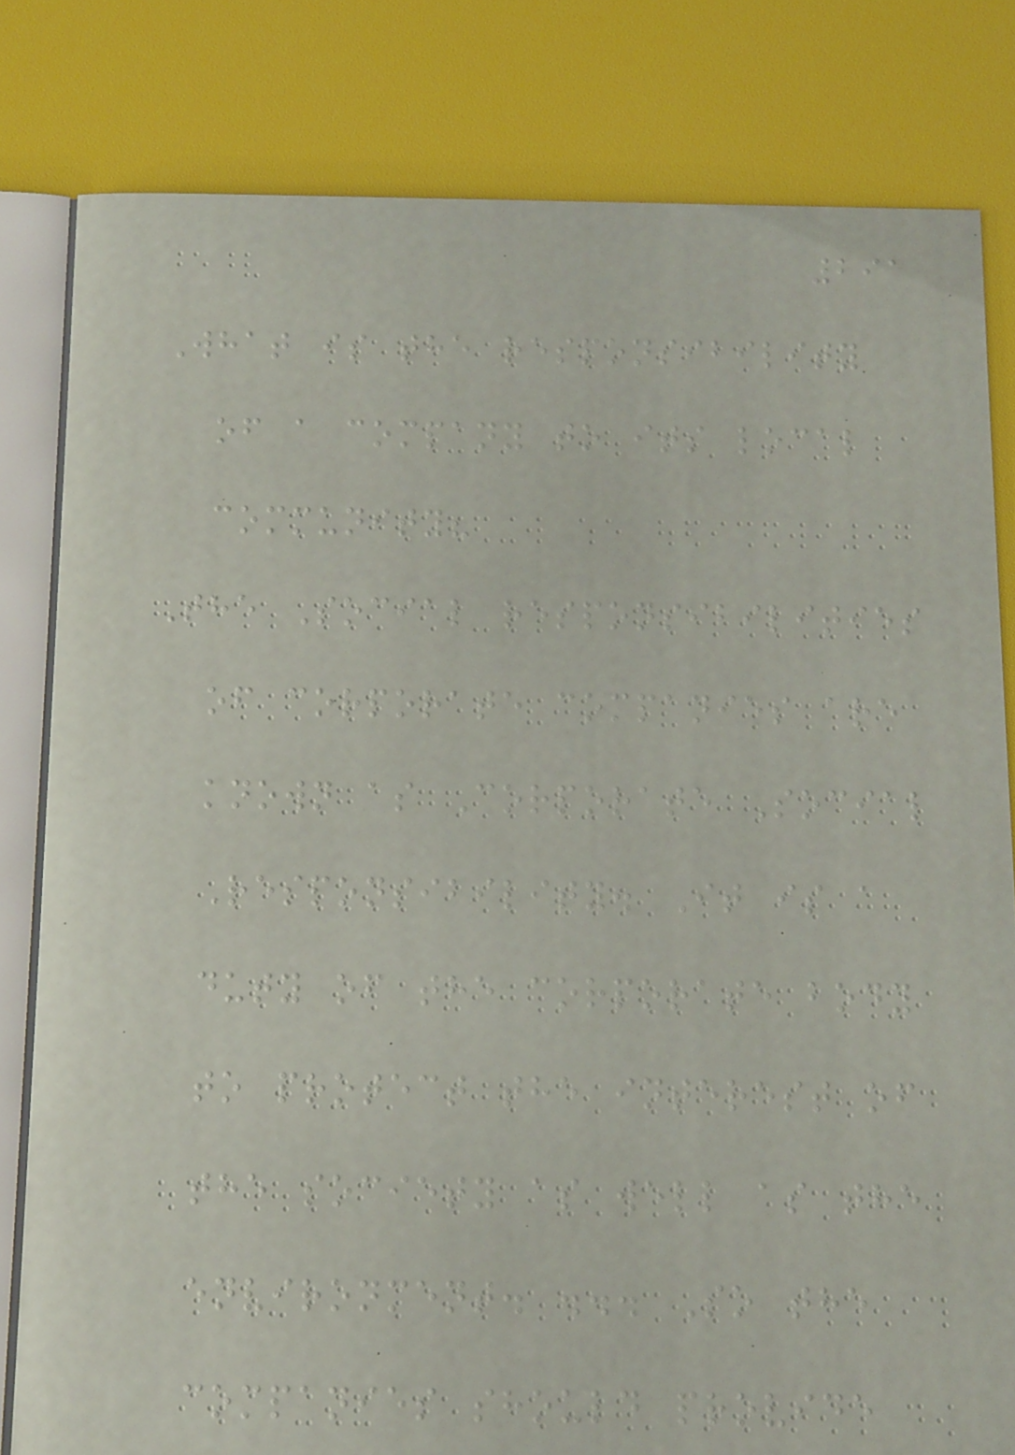291
What is the responsibility
of a company to its local
community?
The Social responsibilities
of corporate companies are
known as Corporate Social
Responsibility. It is a
duty of the corporate body
to protect the interest of
the society as well as the
environment. ... So the
companies should provide
